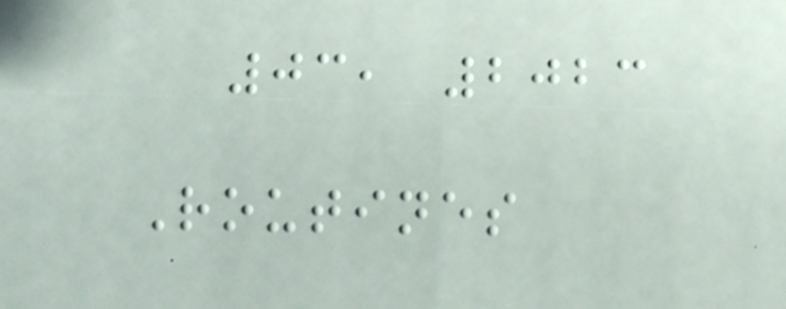03, 2023
Routines
